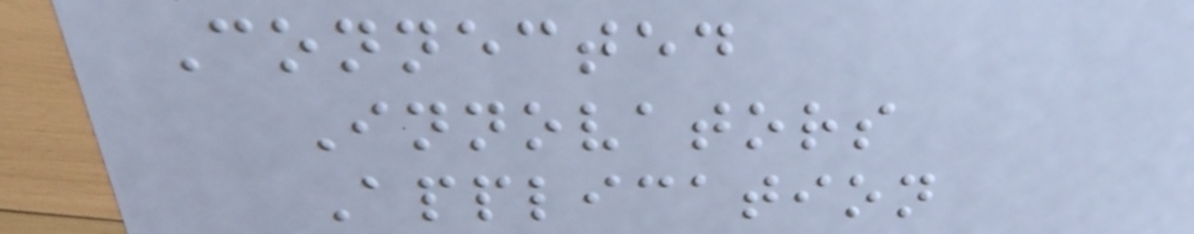Connected
Innovators
Application
